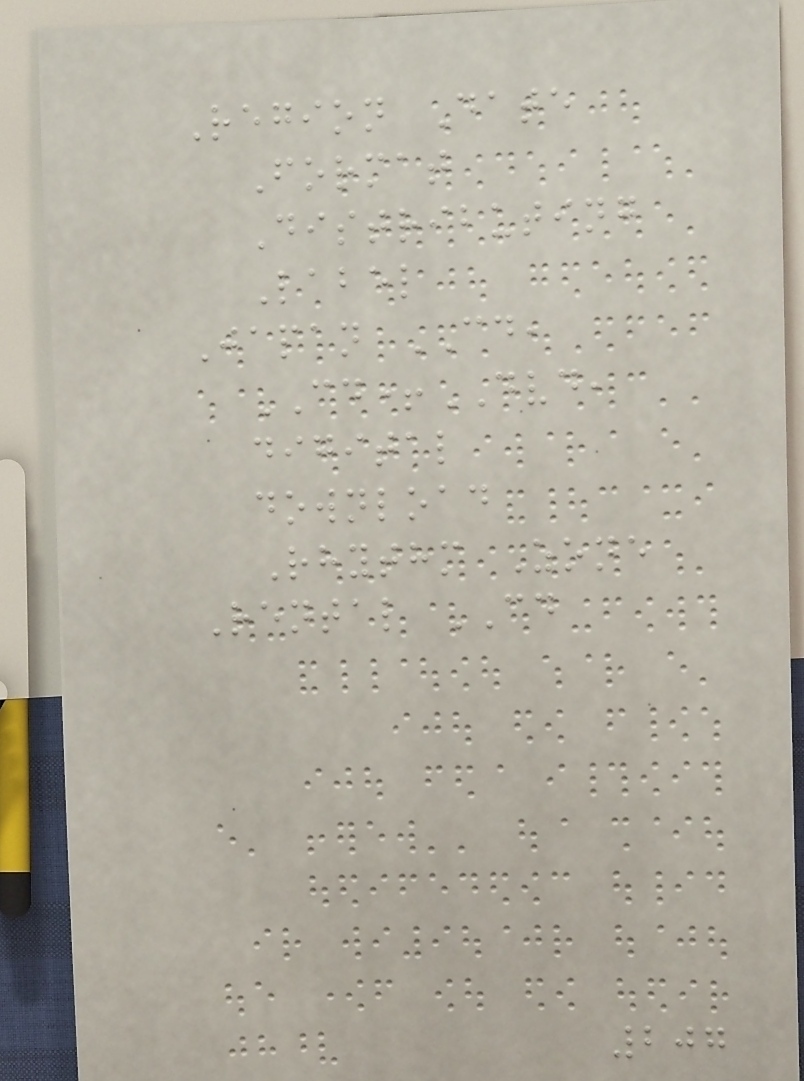Region Date
Format
Distributing
Label
Japan CD,
CD+DVD,
digital
download
Rhythm Zone
Rental CD
207
